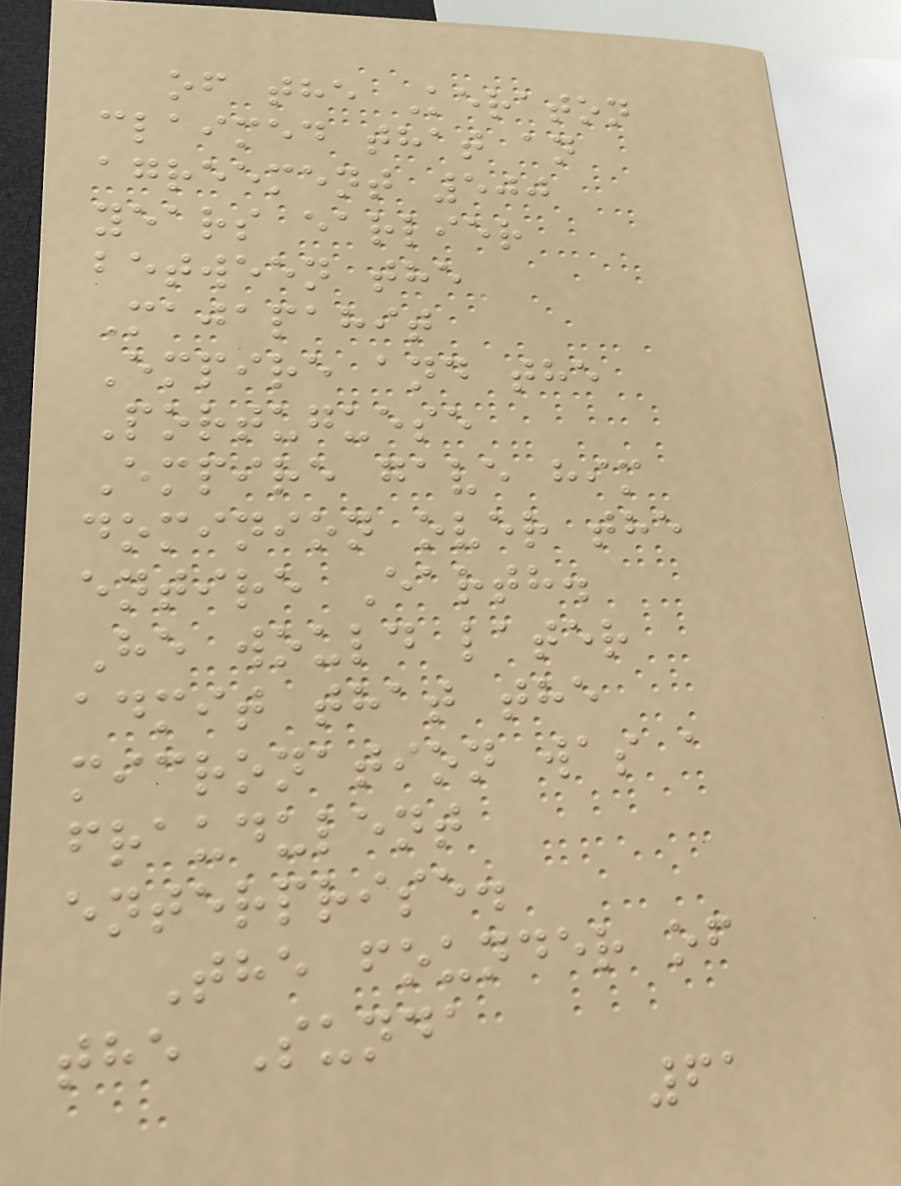of the Keraton
claimed that an
agreement 500
years earlier
between the
Majapahit
Empire and the
Portuguese
Empire gave him
dominion over the
entire Earth.
He would later
admit that the
micronation was a
fraudulent
enterprise.
The founder of
the Sunda
61
